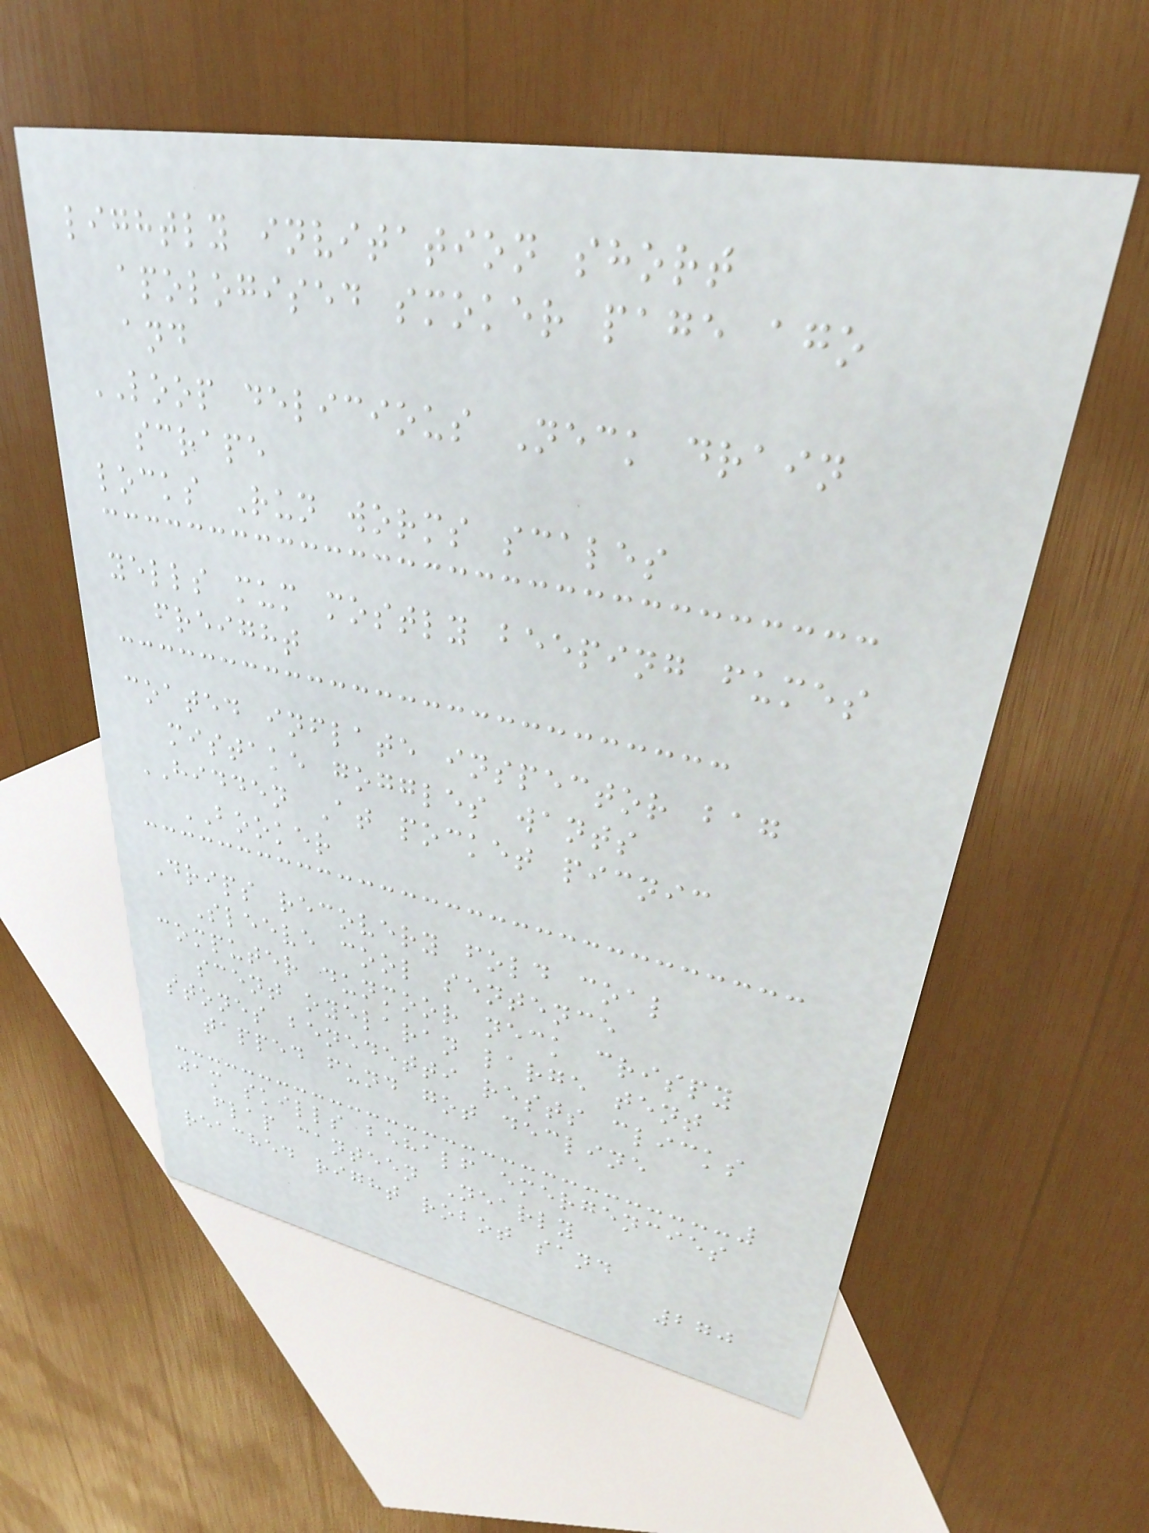lightly invitation short
apologised smoker page ago
and
LOOP delicious Neck drain
scrape
locks Run worms scales
yells mum mostly beeping fumes
freight
coated inflate inspector bag
mistake goggles wants
HIDDEN At pocket picnic
BOOKER
Drips recovery fold coal
Sleeve cool sentence
computer dunmoor neck crispy
scent oyelaran large tent
stones benedetti rests clicks
tapped fund got decline
jam skills behalf emergencies
flap canteen Nearly
reached right robot sand
270
